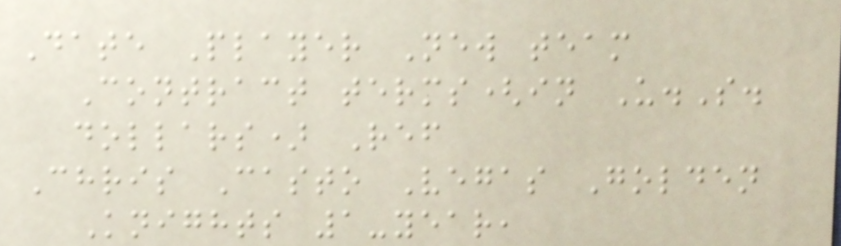Date Player New team
Contract terms(in U.S.
dollars) Ref
Chris Casto Vegas Golden
Knights 1-year,
